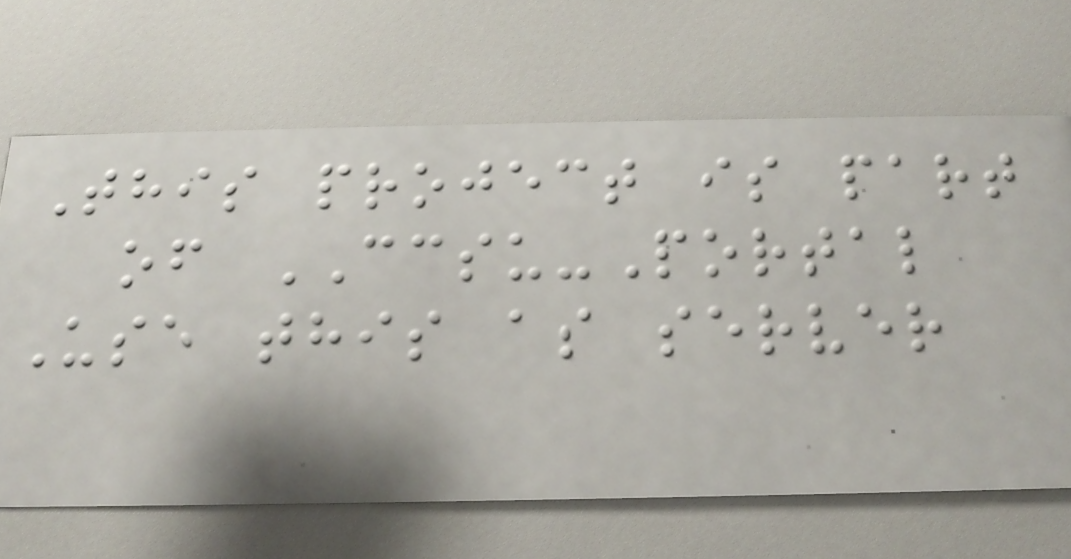This project is part
of CCSU-Portal
Use this as server
